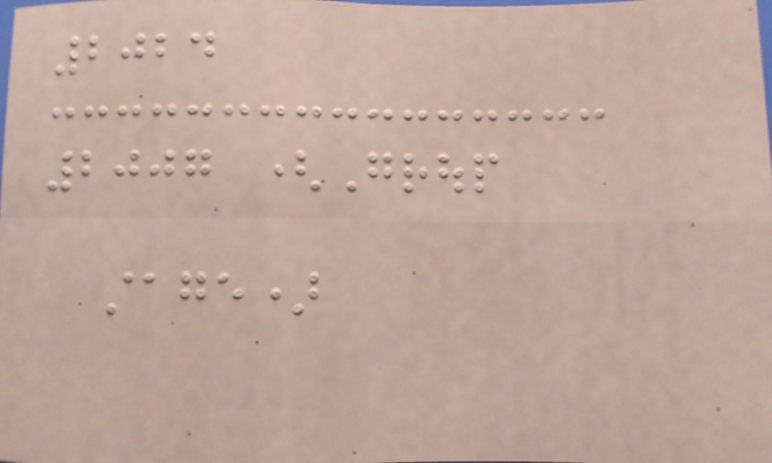2024
2007 (Group
stage)
